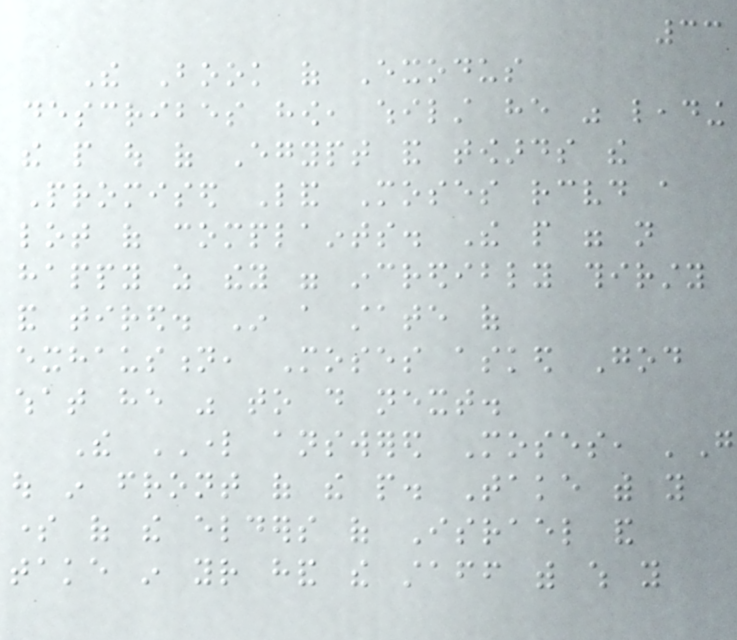33
The Book of Exodus
describes how, whilst he was leading
the people out of Egypt and towards the
Promised Land Moses received a
lot of complaints. The people were not
happy as they were incredibly thirsty
and tired. In a state of
exhaustion, Moses asked God
what he was to do next.
The LORD answered Moses, 'Go
out in front of the people. Take with you
some of the elders of Israel and
take in your hand the staff with which you
